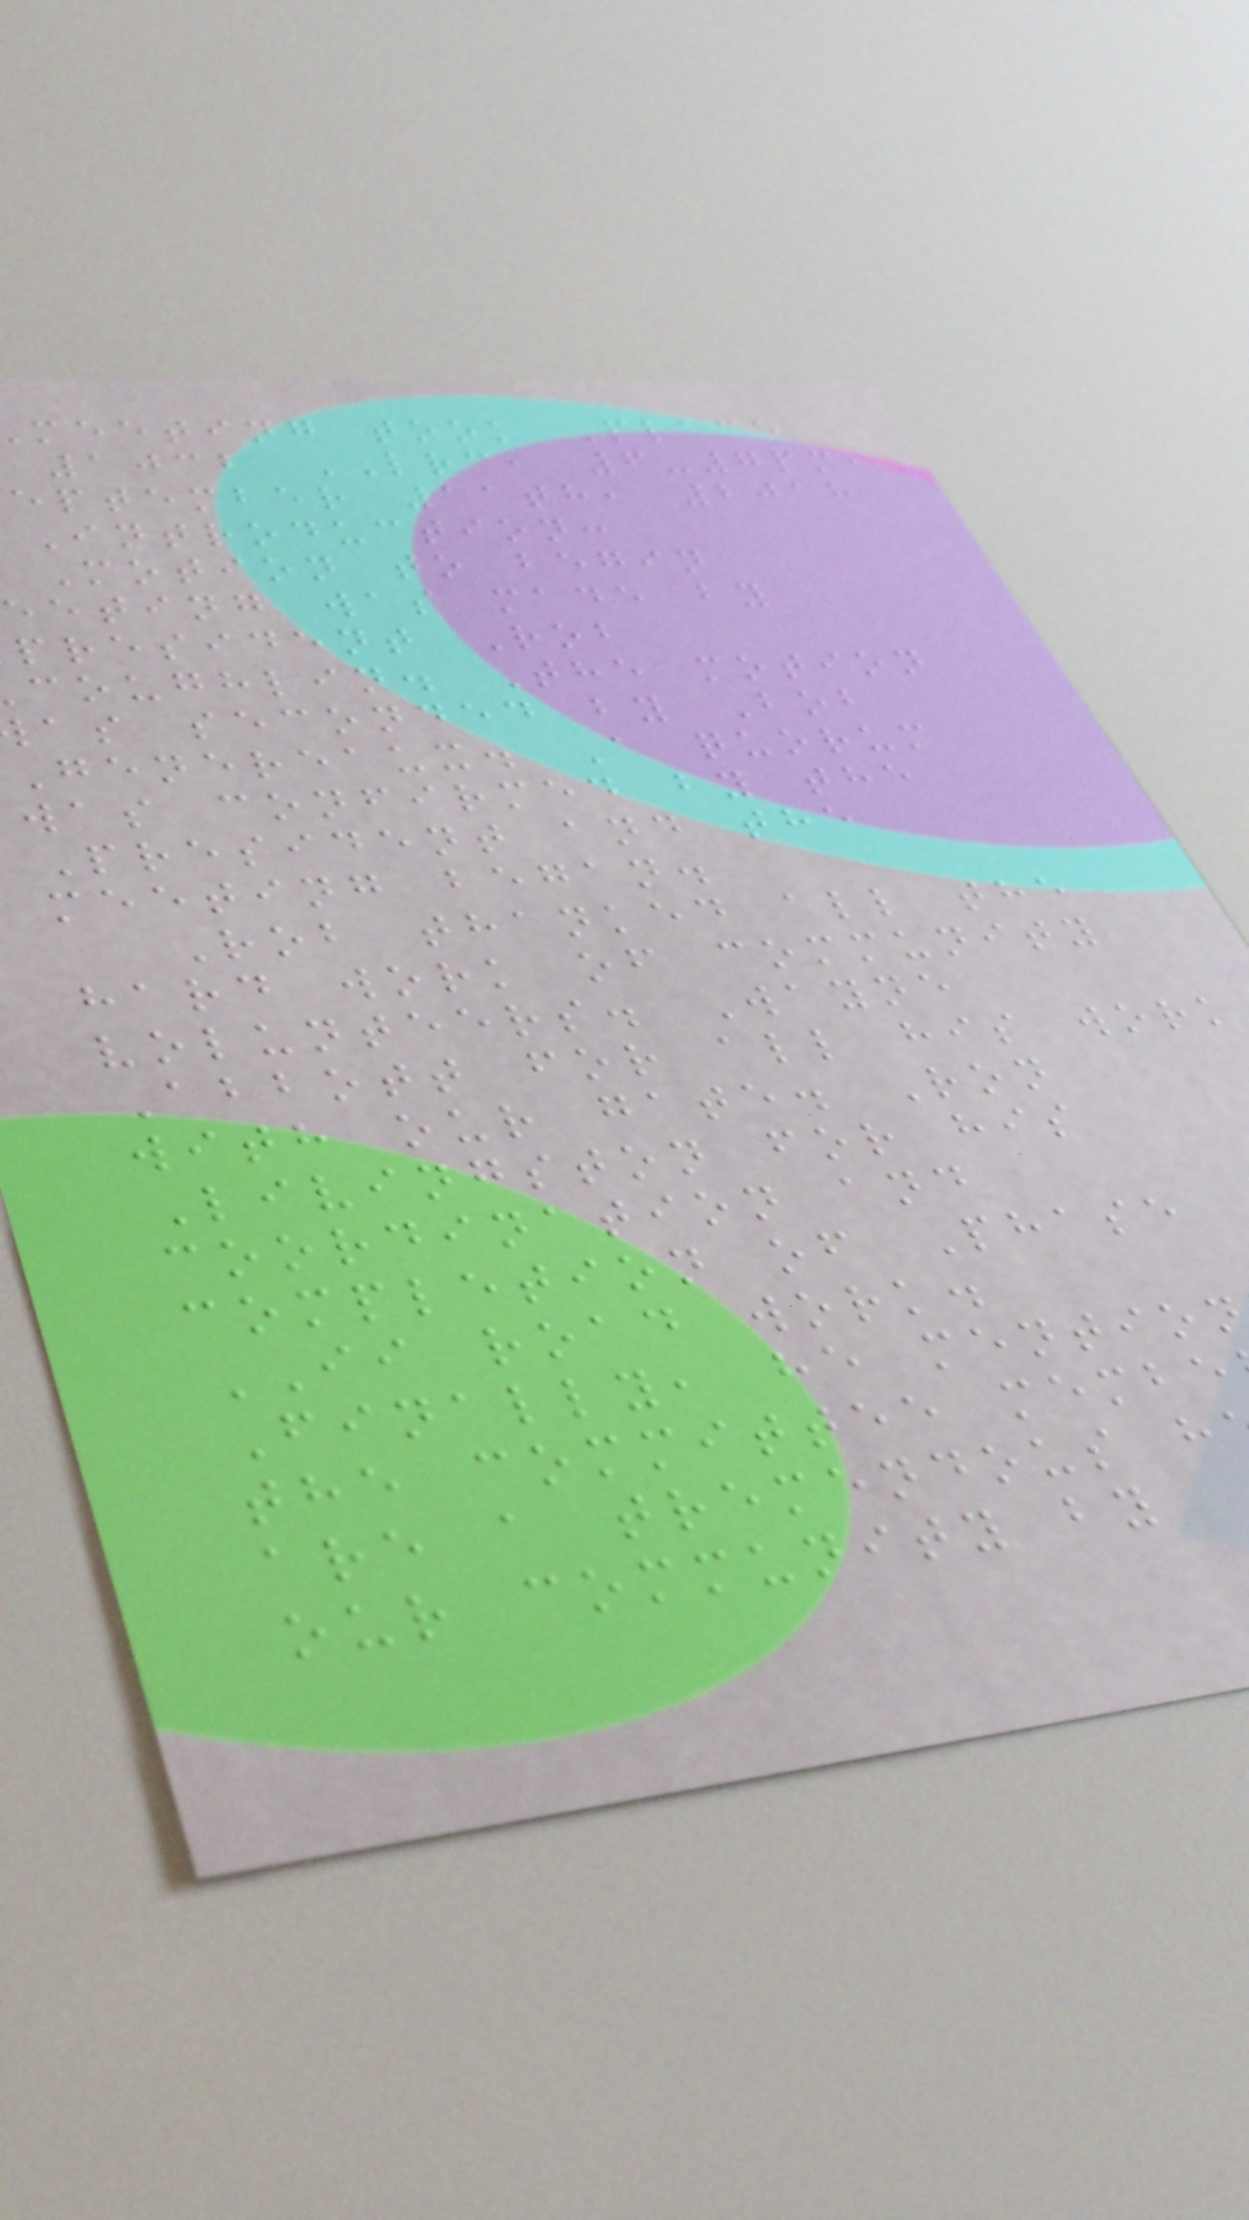meeting took Place
1032 LRC, 6-7pm,
eptember 11th, 2018
Introduction:
Motion to begin
eeting was made by
president Rob
coughlin. The motion
as seconded by Bob
Genereaux. A quorum
was confirmed by the
President and the
meeting began.
Rob thanked all the
hard work of community
volunteers. Wayne
Abbott for all his work
with our gate. Ron
Livingston for his
coordination and
completion of Phase
II road work.
Finally, he mention
the committee membe
are a tremendous h
our community by
